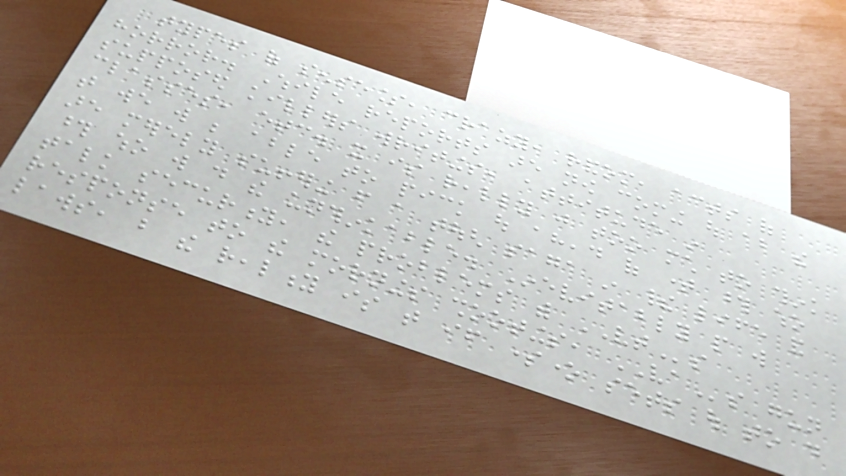types of senseless, crazy, random, acts of
horror. While reports are now coming out about the
supposed killers writings, attitude in
classes, etc. it is really just too much to think
that we will be able to pick out ahead of time those who
are merely suffering from a tough saga in their life and
those who will do the unthinkable. Inevitably people will
talk security, the problems with VTs
response to the mornings shootings, VAs gun
laws, but the reality is that if someone sets out to do
